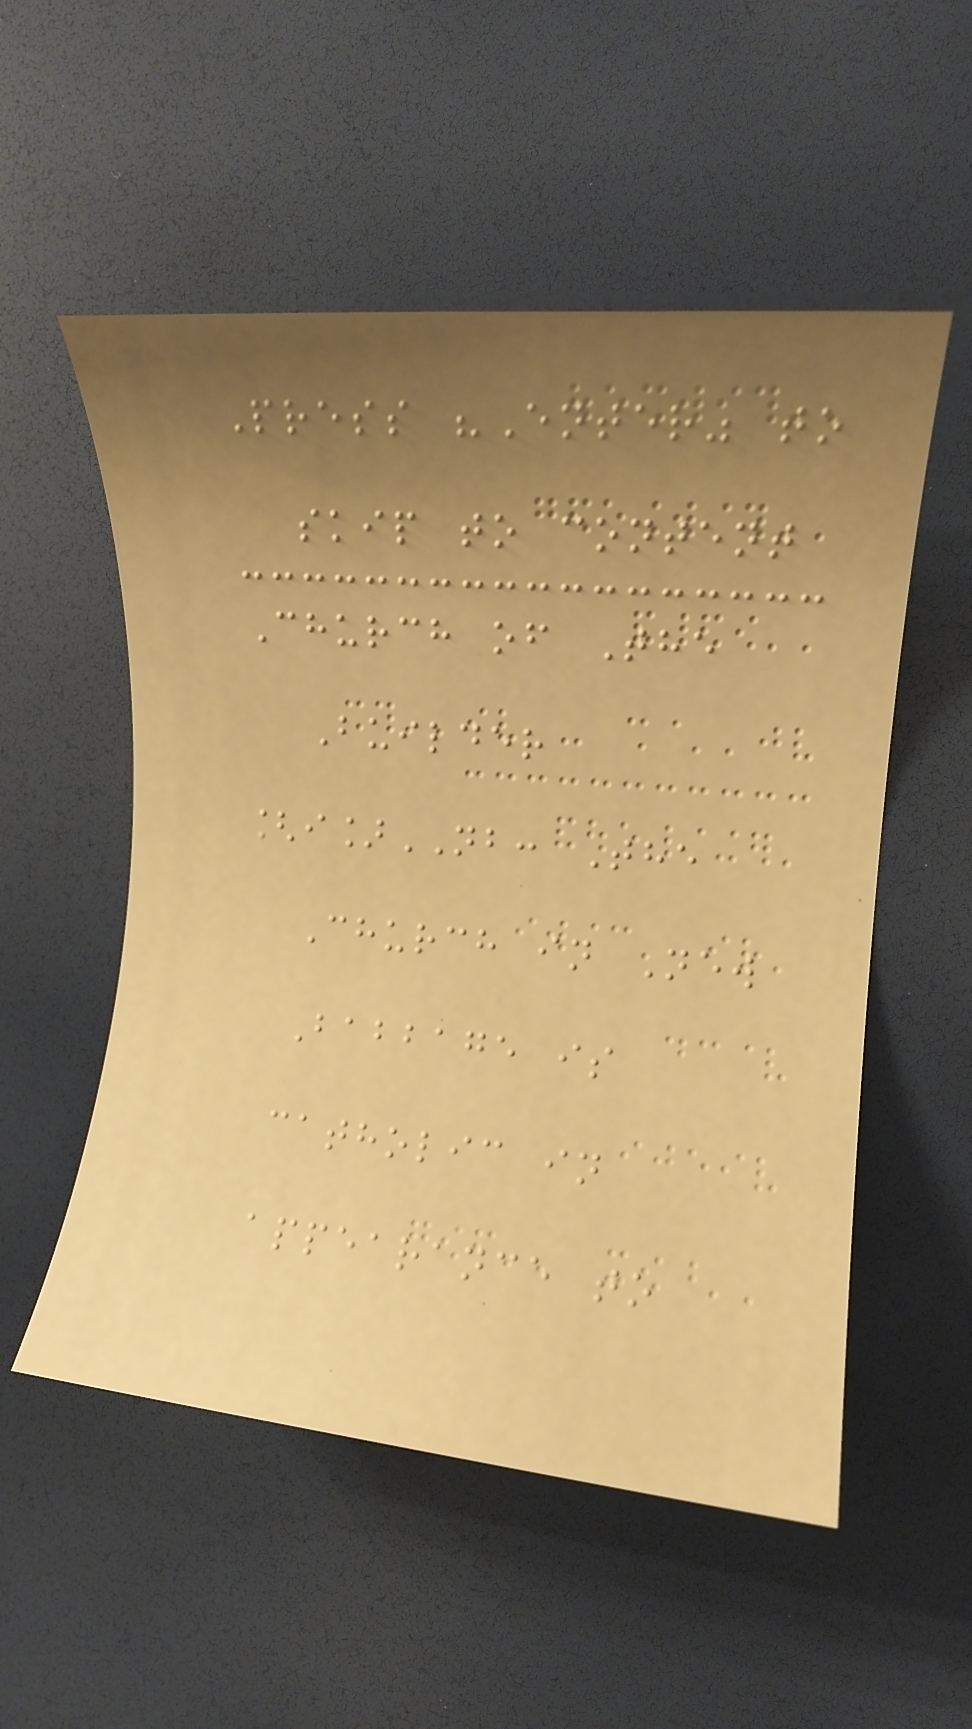Press "Enter" to
skip to content
Church of The
Builder
[i]NB: The
Church in New
Babbage is
catholic in
appearance to
